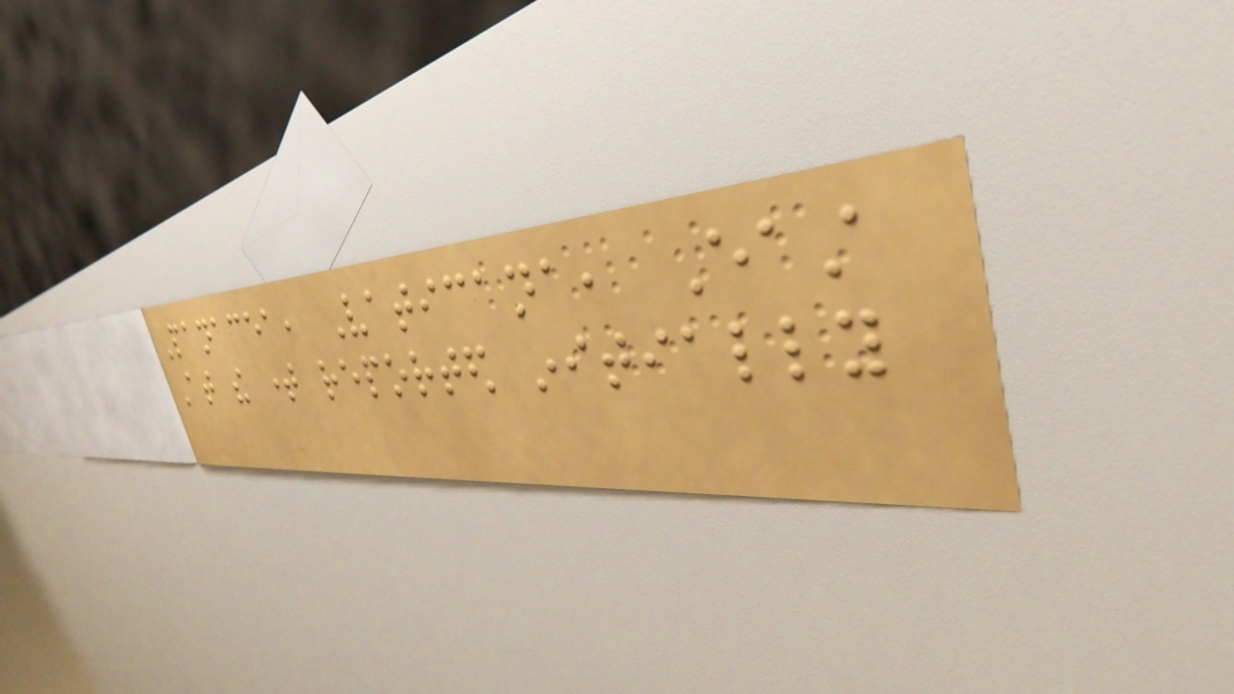Panacea, Vaticana, East
At the time reported initially
